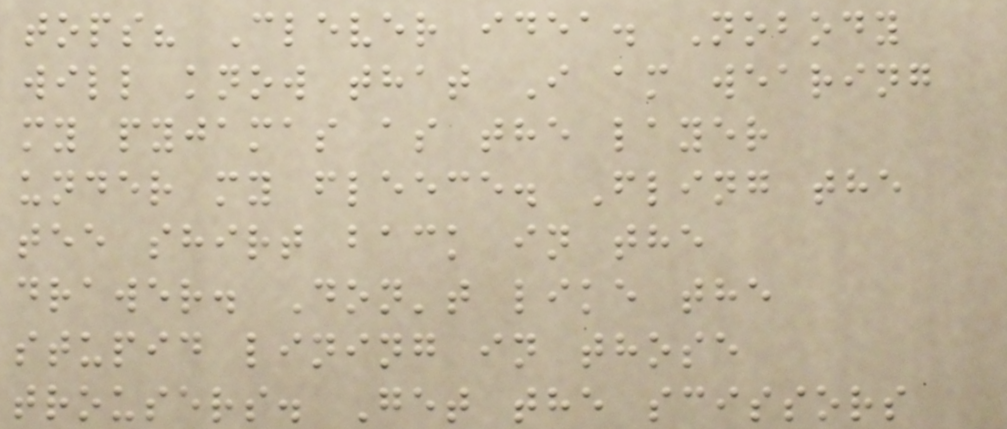tops? Clever idea. Nobody
will know that I am wearing
my pyjamas as the layer
under my fleece. Fling the
tee shirt back in the
drawer. Don't like the
stupid lining in those
trousers. Get the scissors
